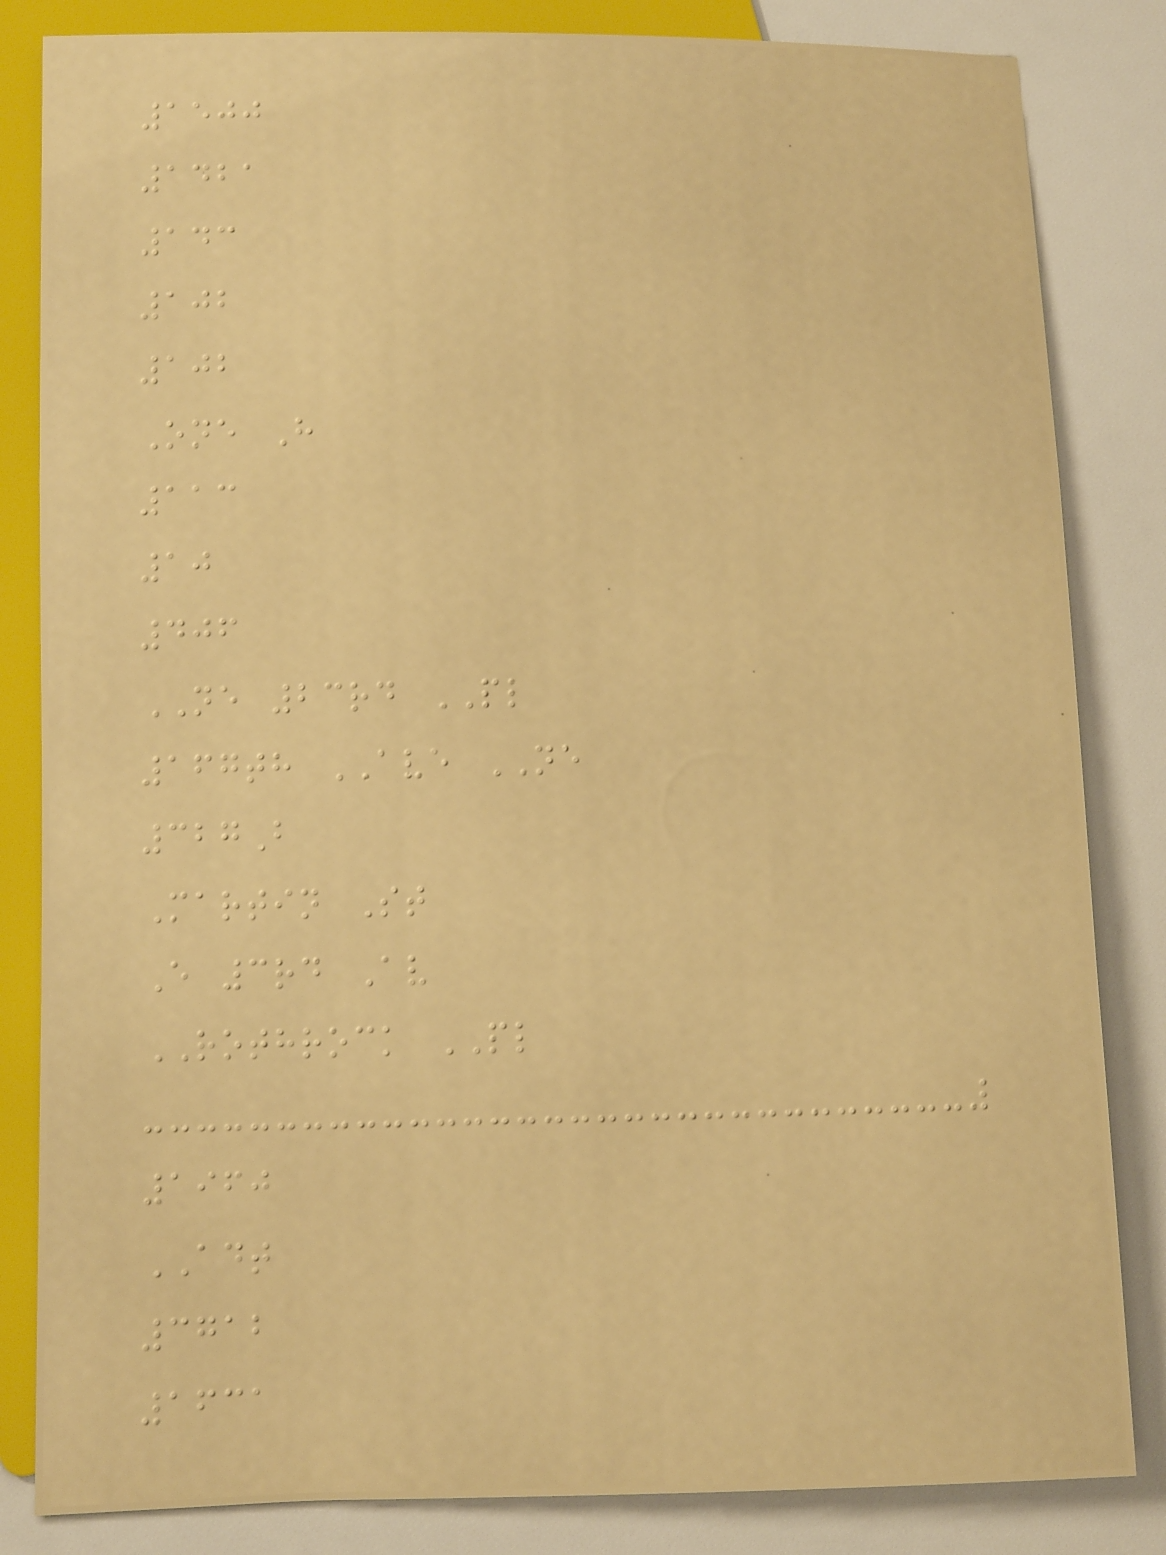1500
1421
143
102
102
One H
113
10
406
NE 23rd PL
167th AVE NE
327B
Martin St
E 3rd Av
ROTHROCK PL
1960
ADT
3712
1631
